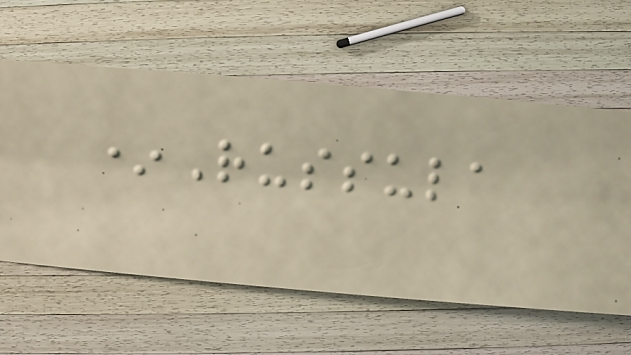*Russula
